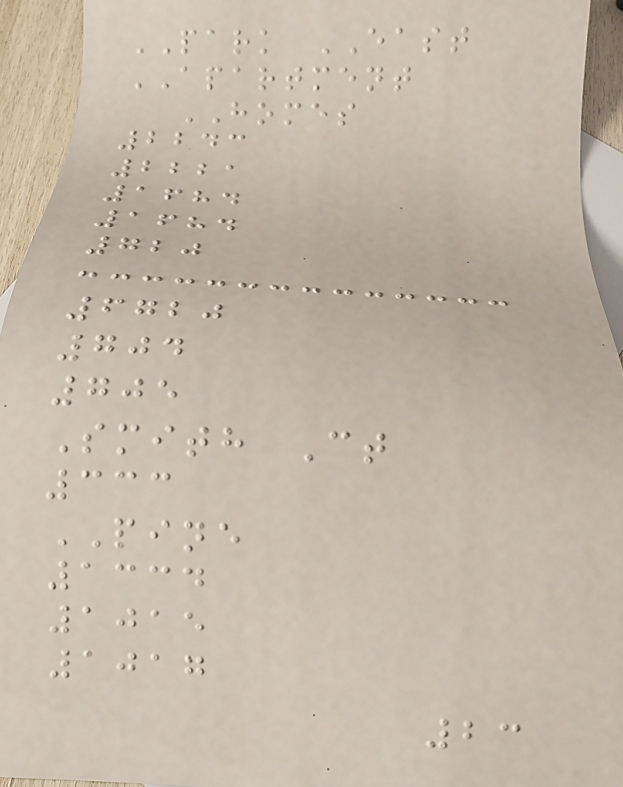PARK EAST
APARTMENT
HOMES
2243
2221
1684
1684
720
6720
704
705
Smith Ct
333
PINE
1334
1015
1017
23
